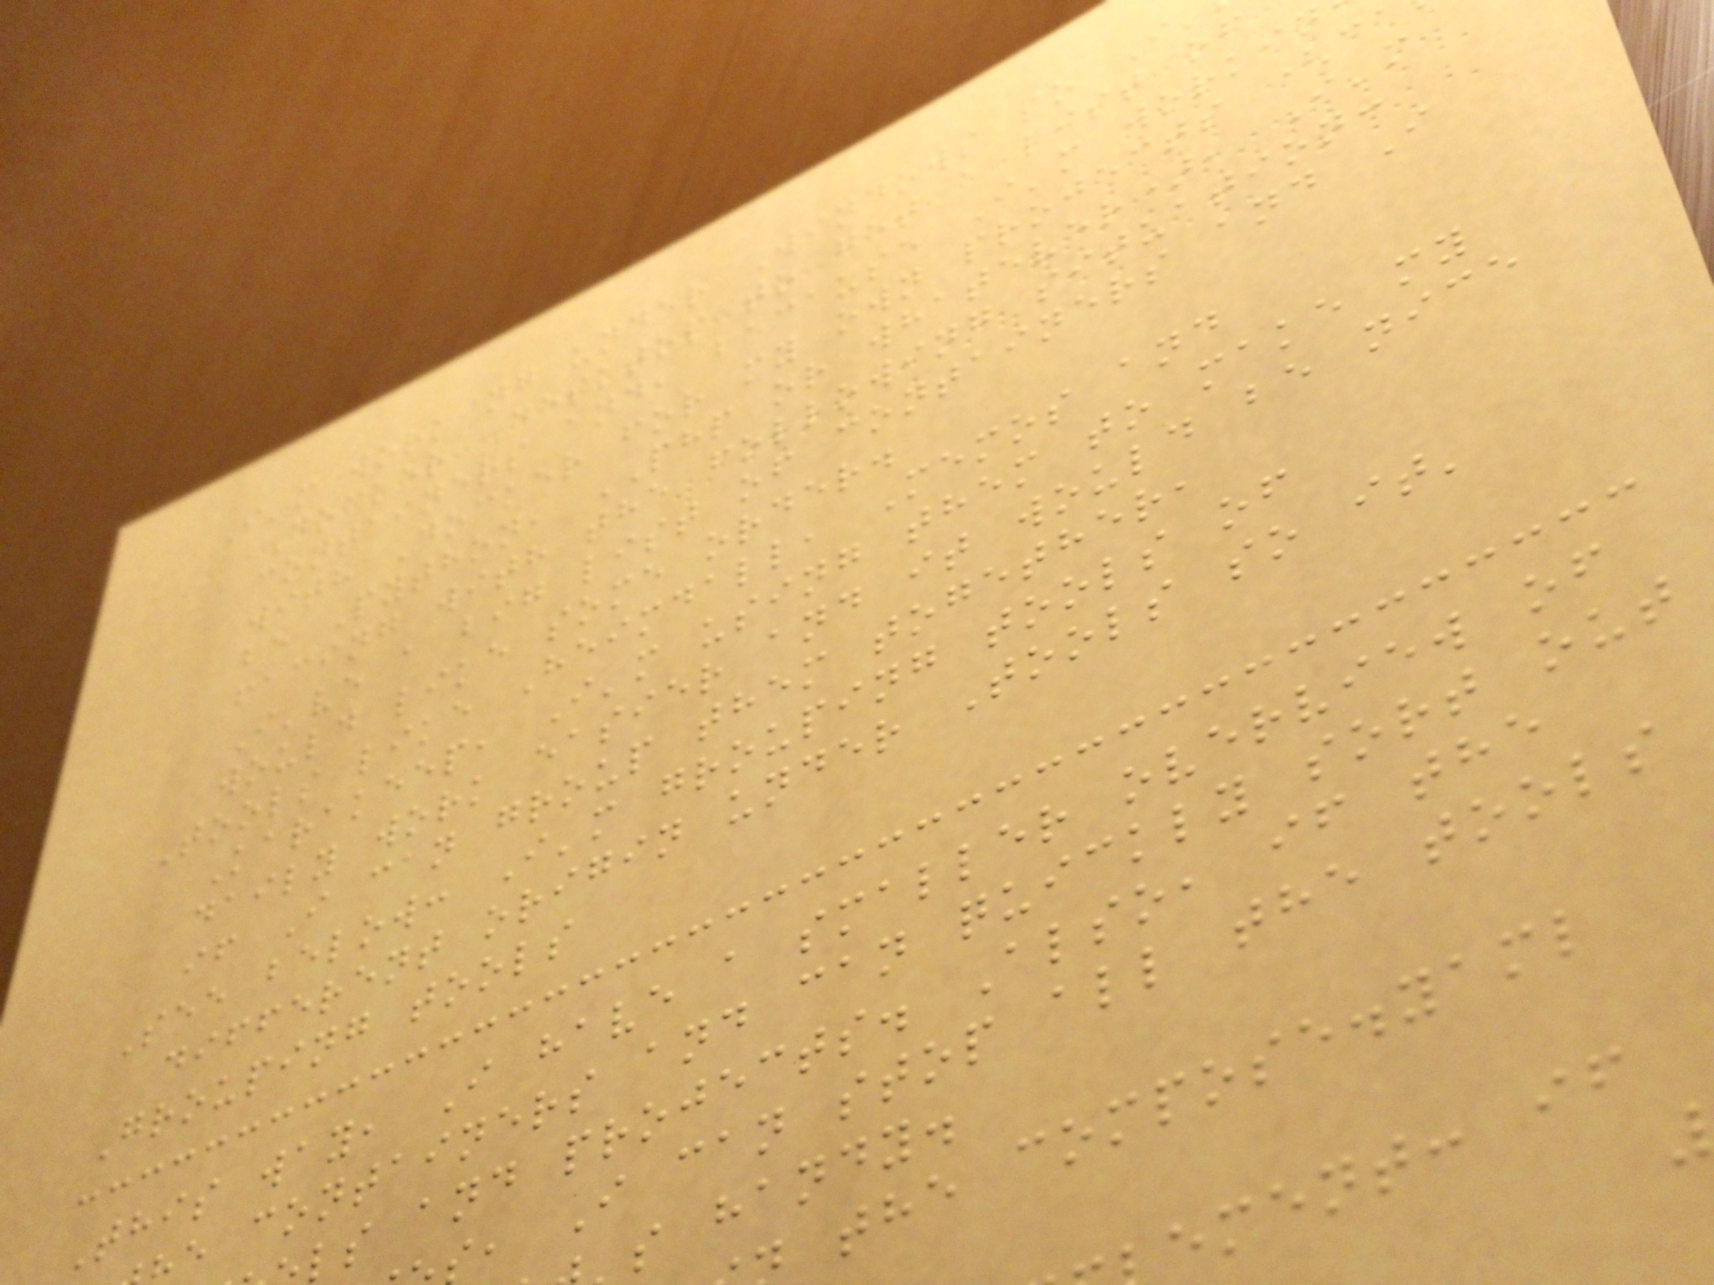I'm working under Windows so I
Docker Desktop to get a list of
containers and, because I'm workin
with Docker for my own projects (c
be Python, PHP or whatever), I'm
facing with the following situation:
I've a big list of containers and I
would like some order.
Tools like Heimdall, Memos and
Karakeep, I'm using them to make my
daily work easier and it would be nice
if I can group them together,
See below: I'm grouping tools of
different origin under Tools so it'
Grouping tools
This way, I have a smaller overview of
e containers and can quickly sort out
ls and projects. Also, if the
, I can stop all the tools
s handy.
the compose.yaml
